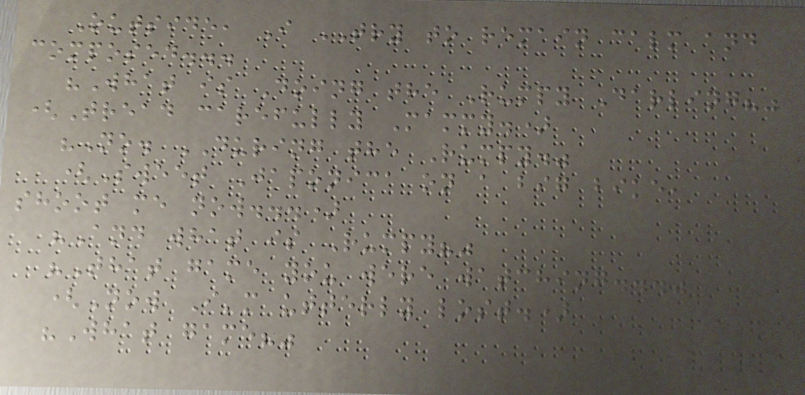Outside, I TRY to remain calm and
composed...
"What is Doing the Rumpy Darling?"
(Tread carefully Mammy.)
"No. DURING the Rumpy."
(Sweet Japonica on a big bike,
shoot me now...)
"And what is Rumpy?"
"That game you were watching..."
(Now I'm utterly lost.)
"What game?"
